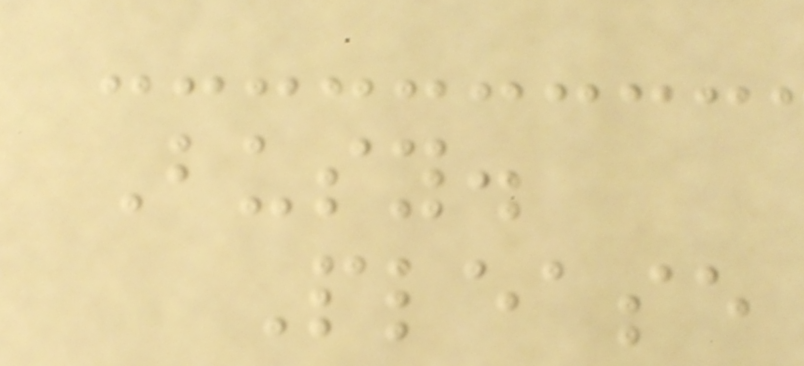Busy.
Please
